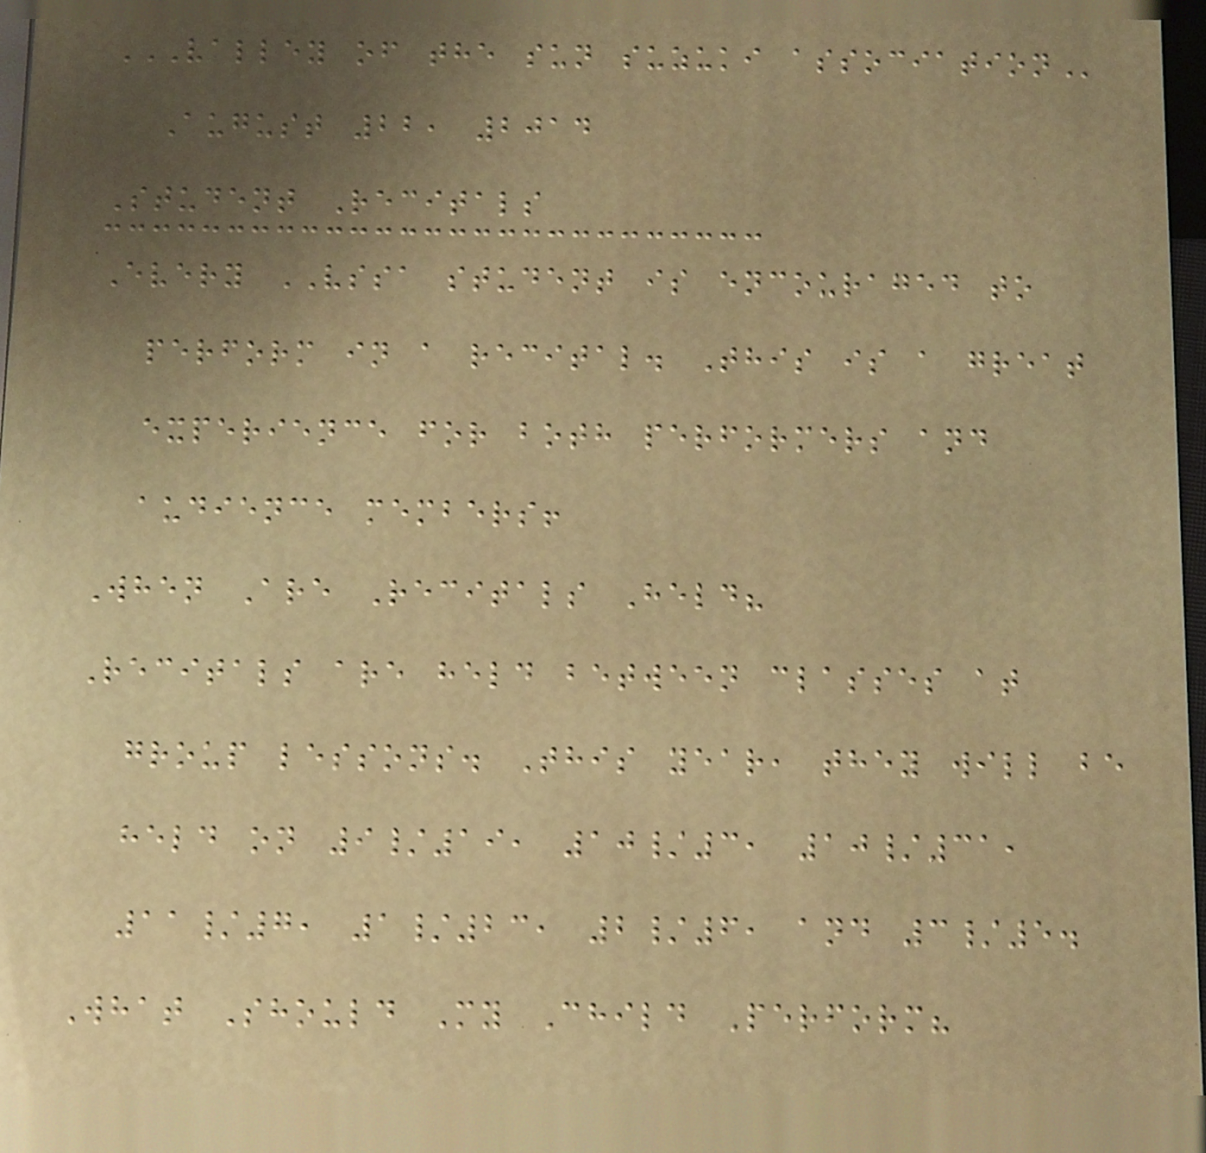VALLEY OF THE SUN SUZUKI ASSOCIATION
August 22, 2014
Student Recitals
Every VSSA student is encouraged to
perform in a recital. This is a great
experience for both performers and
audience members!
When Are Recitals Held?
Recitals are held between classes at
group lessons. This year, they will be
held on 9/19, 10/3, 10/31,
11/7, 1/23, 2/6, and 3/5.
What Should My Child Perform?
